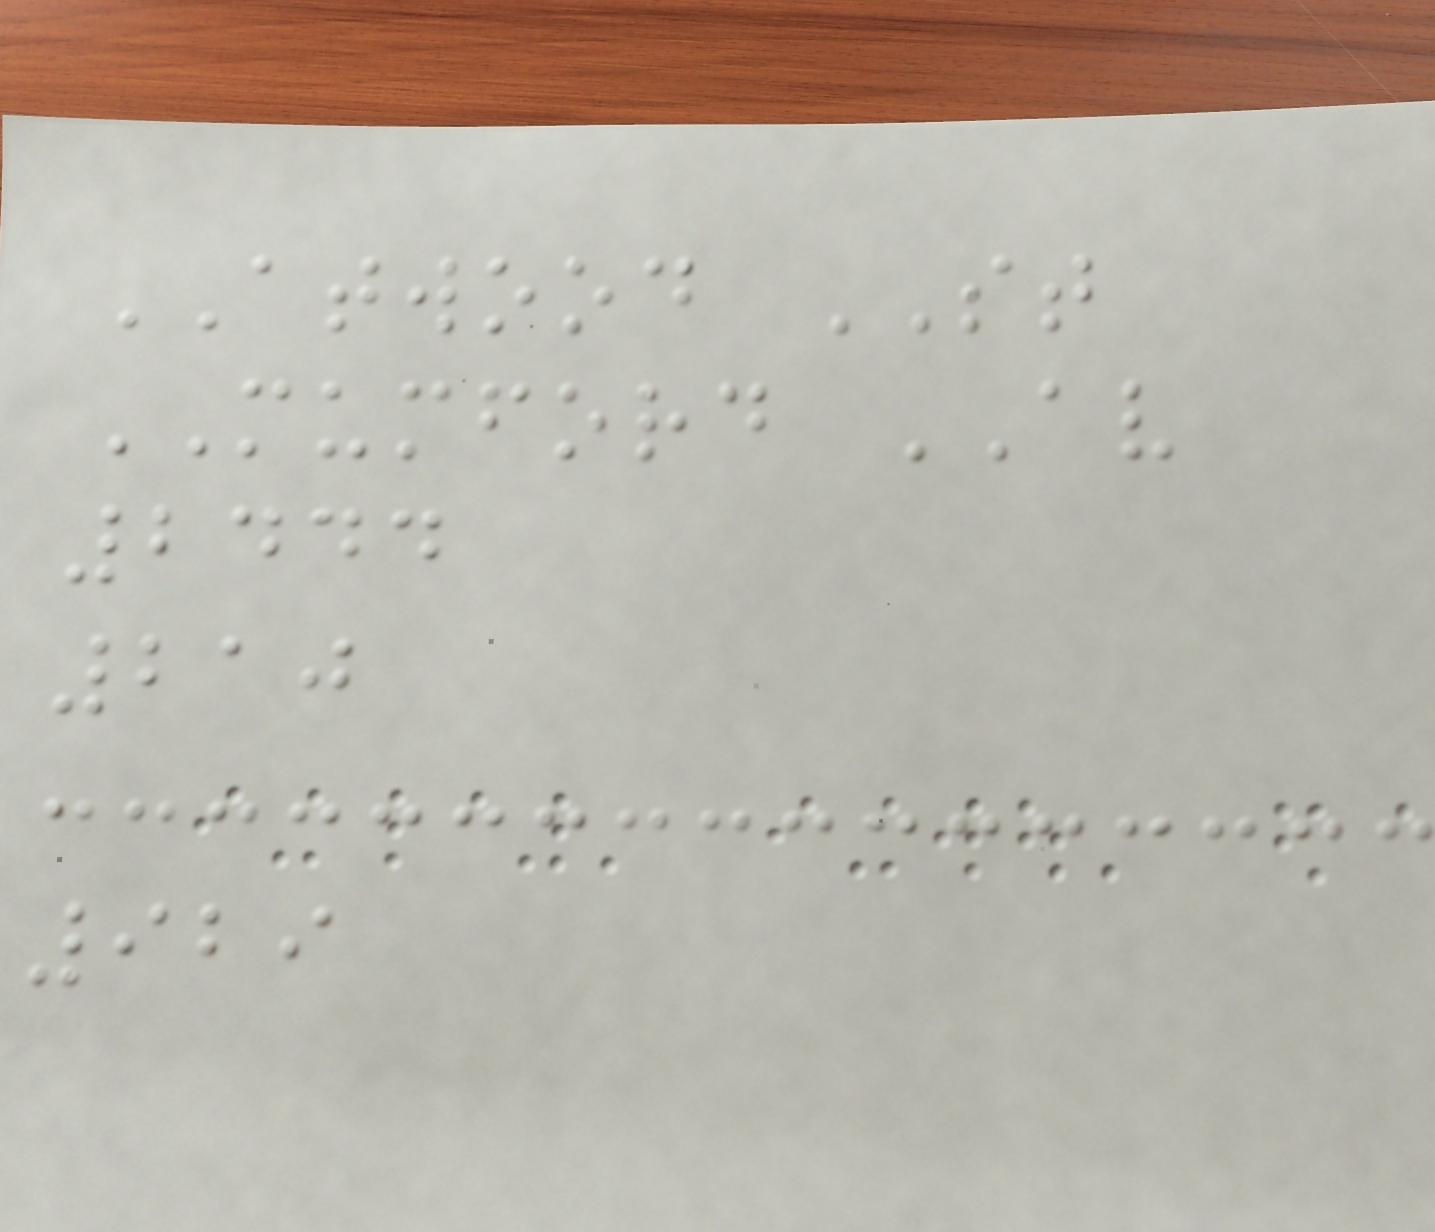ATWOOD ST
MUMFORD AV
2444
210
929
